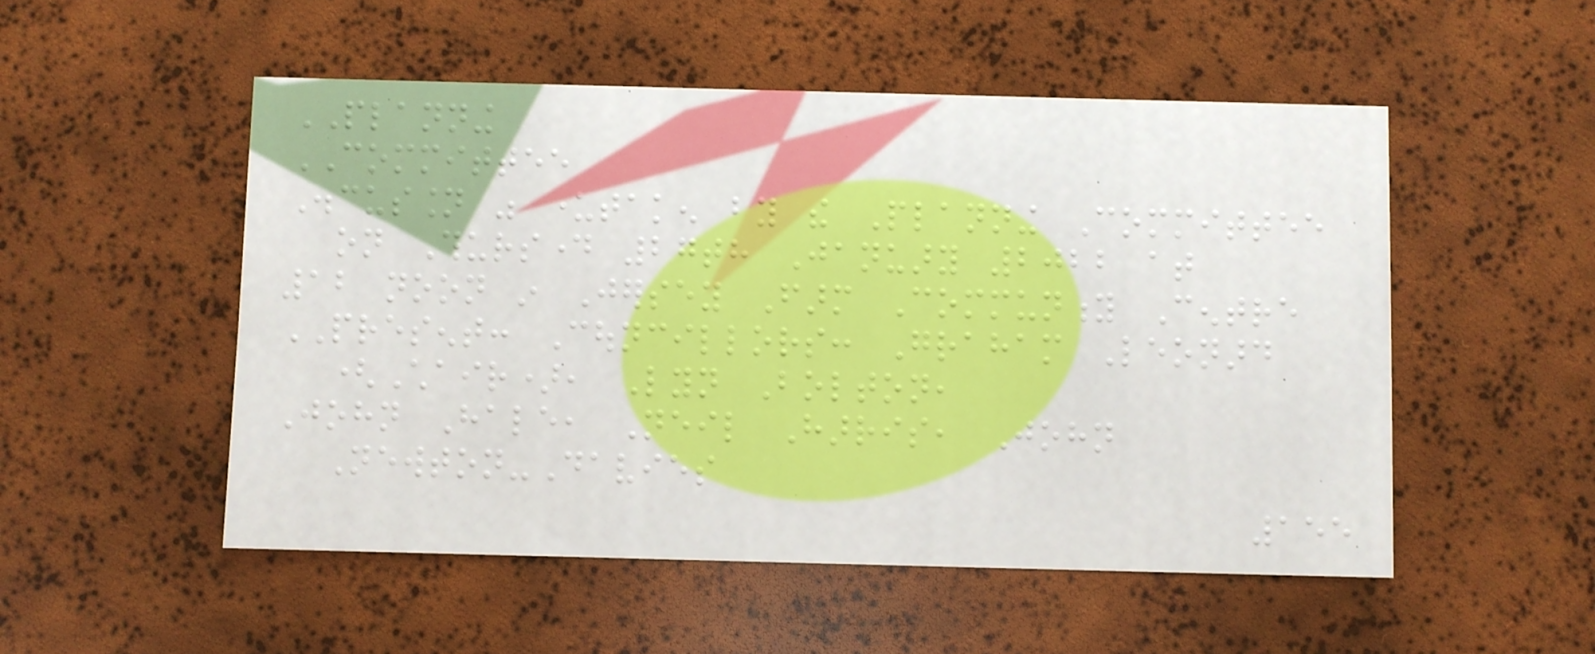PLANNING
COMMITTEE
Discussion was undertaken by the Planning Committee
on Thursday 27th January 2022 at
12 noon in Jersey Farm Community Centre
PRESENT: Councillors: Graham Leonard
(Chair), Lyn Bolton,
John Hale, Neil Harris, John
Newton-Davies
155
